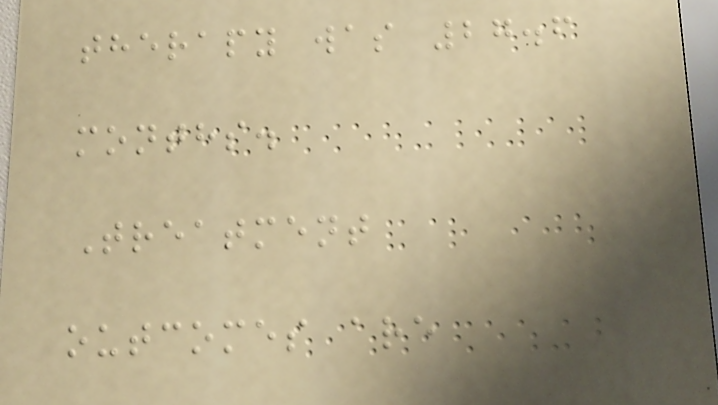therapy was 27.6
months.
Treatment
outcomes are
